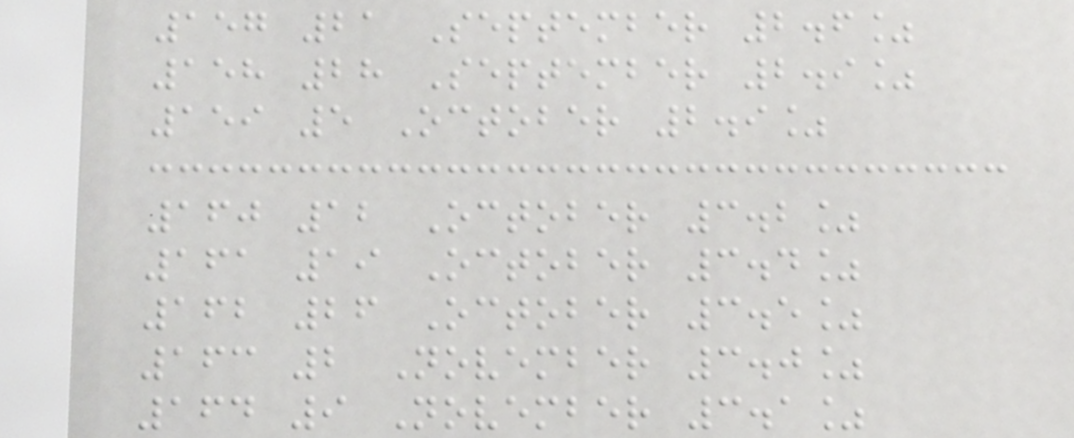157 21 September 2.6%
158 28 September 2.9%
159 5 October 2.9%
160 12 October 3.2%
161 19 October 3.4%
162 26 October 3.5%
163 2 November 3.0%
164 9 November 3.1%
